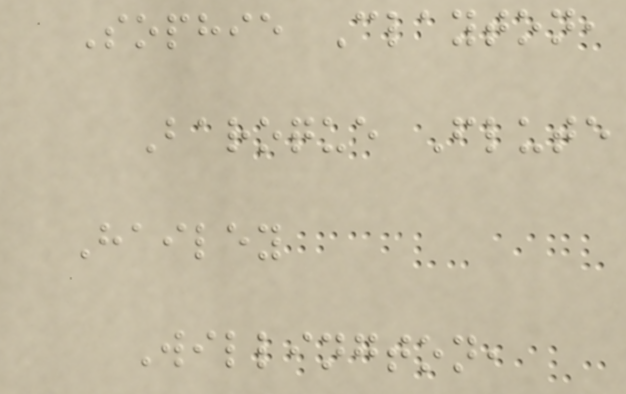Sophie Clayton,
Baroque Flute
Hailey
Willington,
